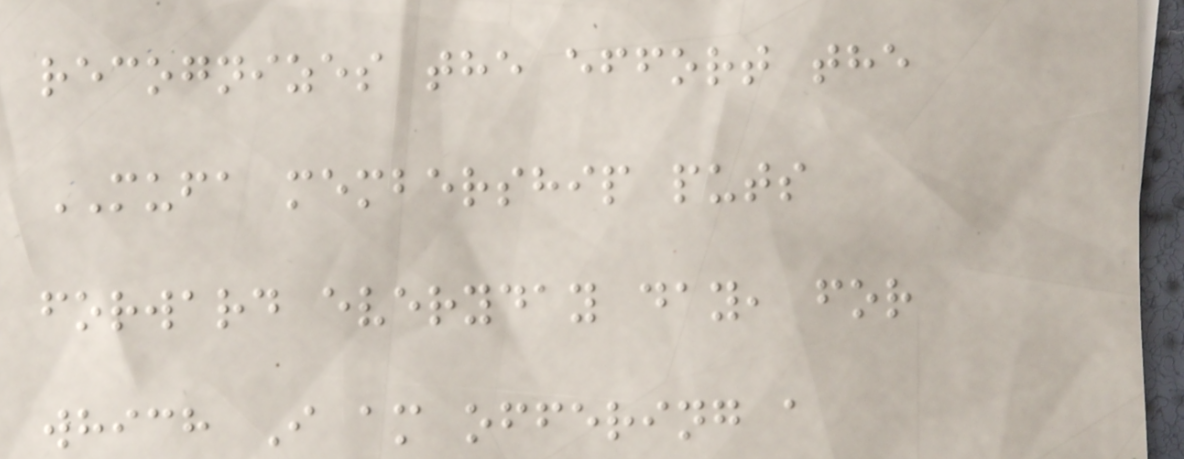recognizes the effort the
MUFA membership puts
forward everyday day, for
which I am offering a
